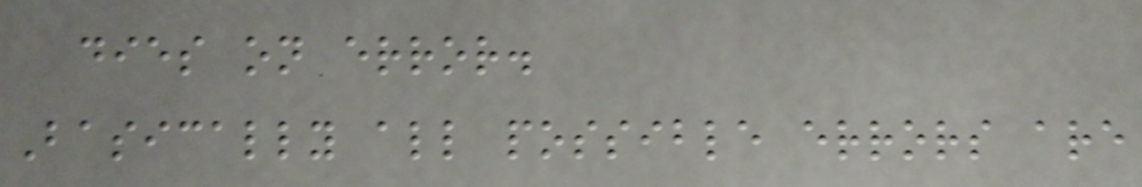dies on error.
Basically all possible errors are
